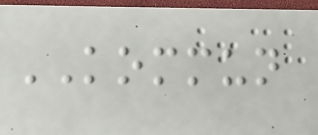KOMMUN
